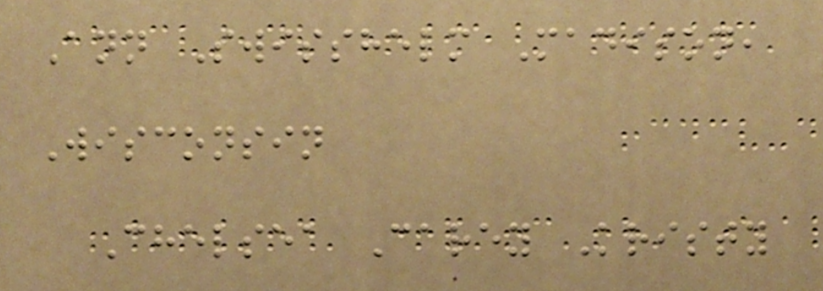Ann Swisshelm Madison,
Wisconsin
Chelsea Carey Kristy
